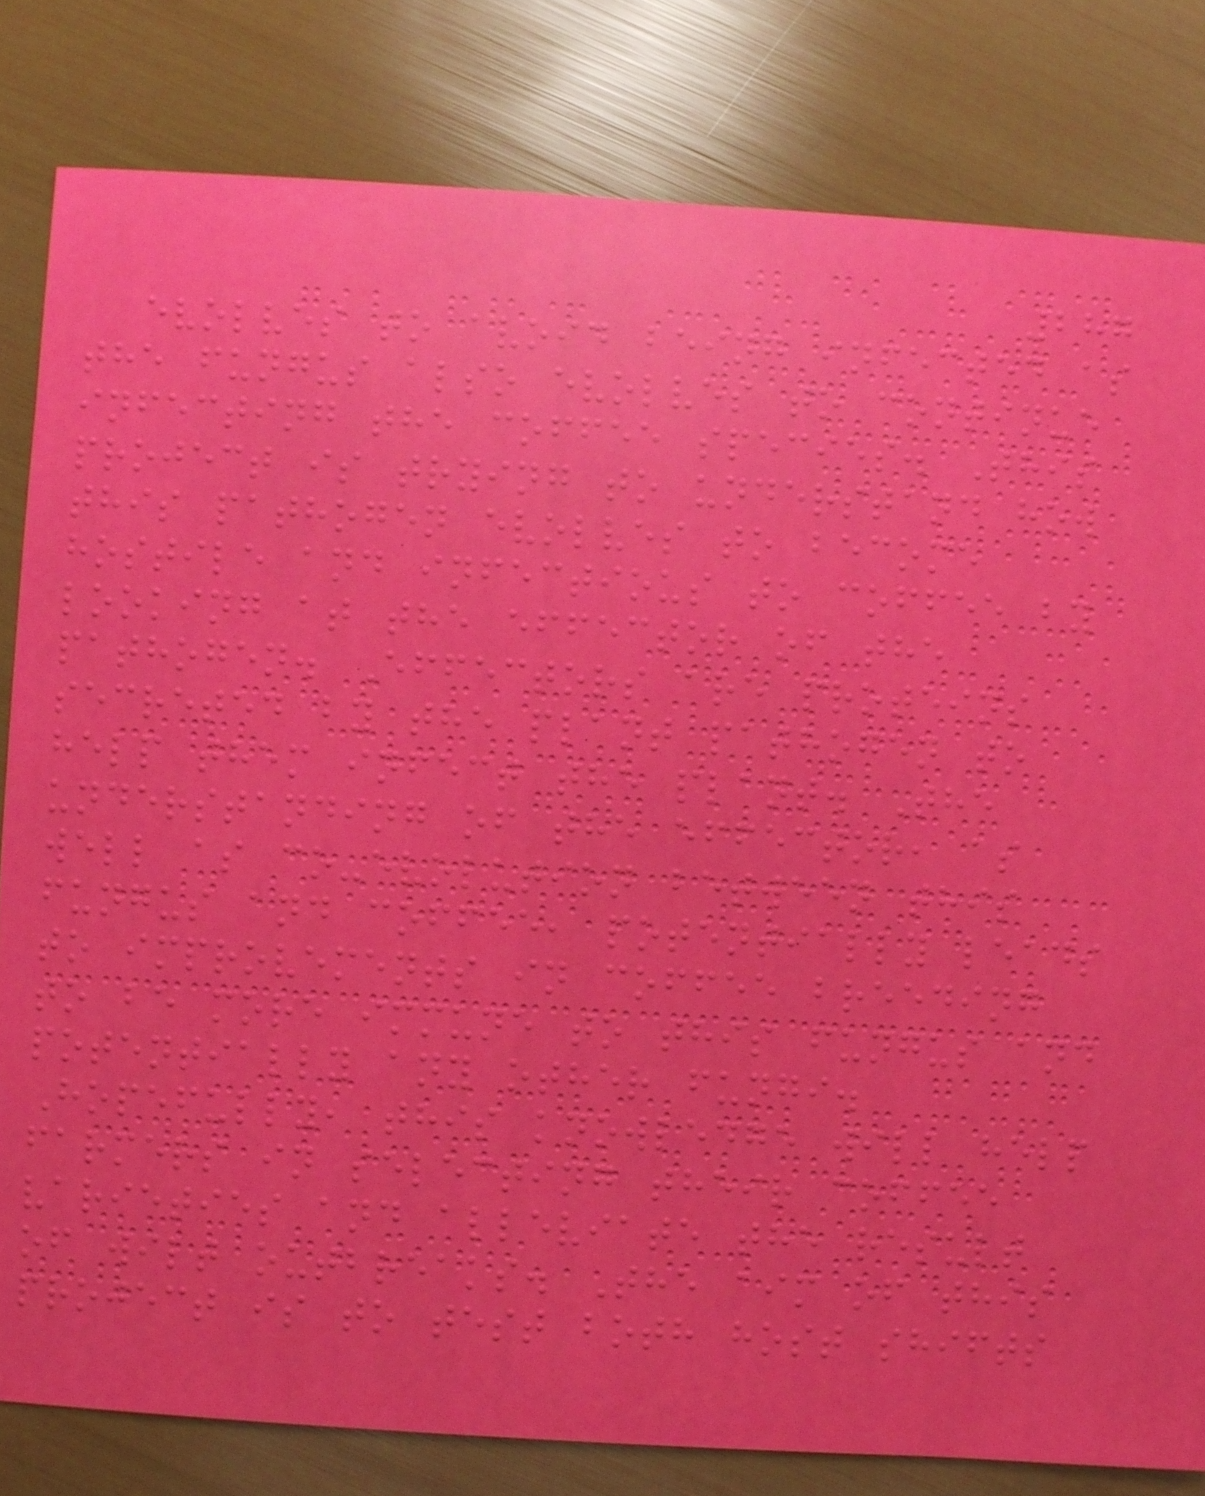287
evolves to avoid being infected as
the fungus also evolves to continue
infecting the coffee species. This
project is trying to understand how
this pathogen evolves to become
hostile and infectious to coffee by
looking at the effector of the
pathogen. Effectors are proteins
secreted by the plant pathogen to
help them infect the plant. The
understanding of the effector, as
well as co-evolution between this
fungus and coffee, potentially leads
to improvements in coffee breeding
to be more immune to this fungus and
potentially any other fungi.
Hopefully, this knowledge will help
farmers in selecting their coffee
varieties and alleviate the result
of wilt outbreaks. The aim of this
project is to test both host shifts
